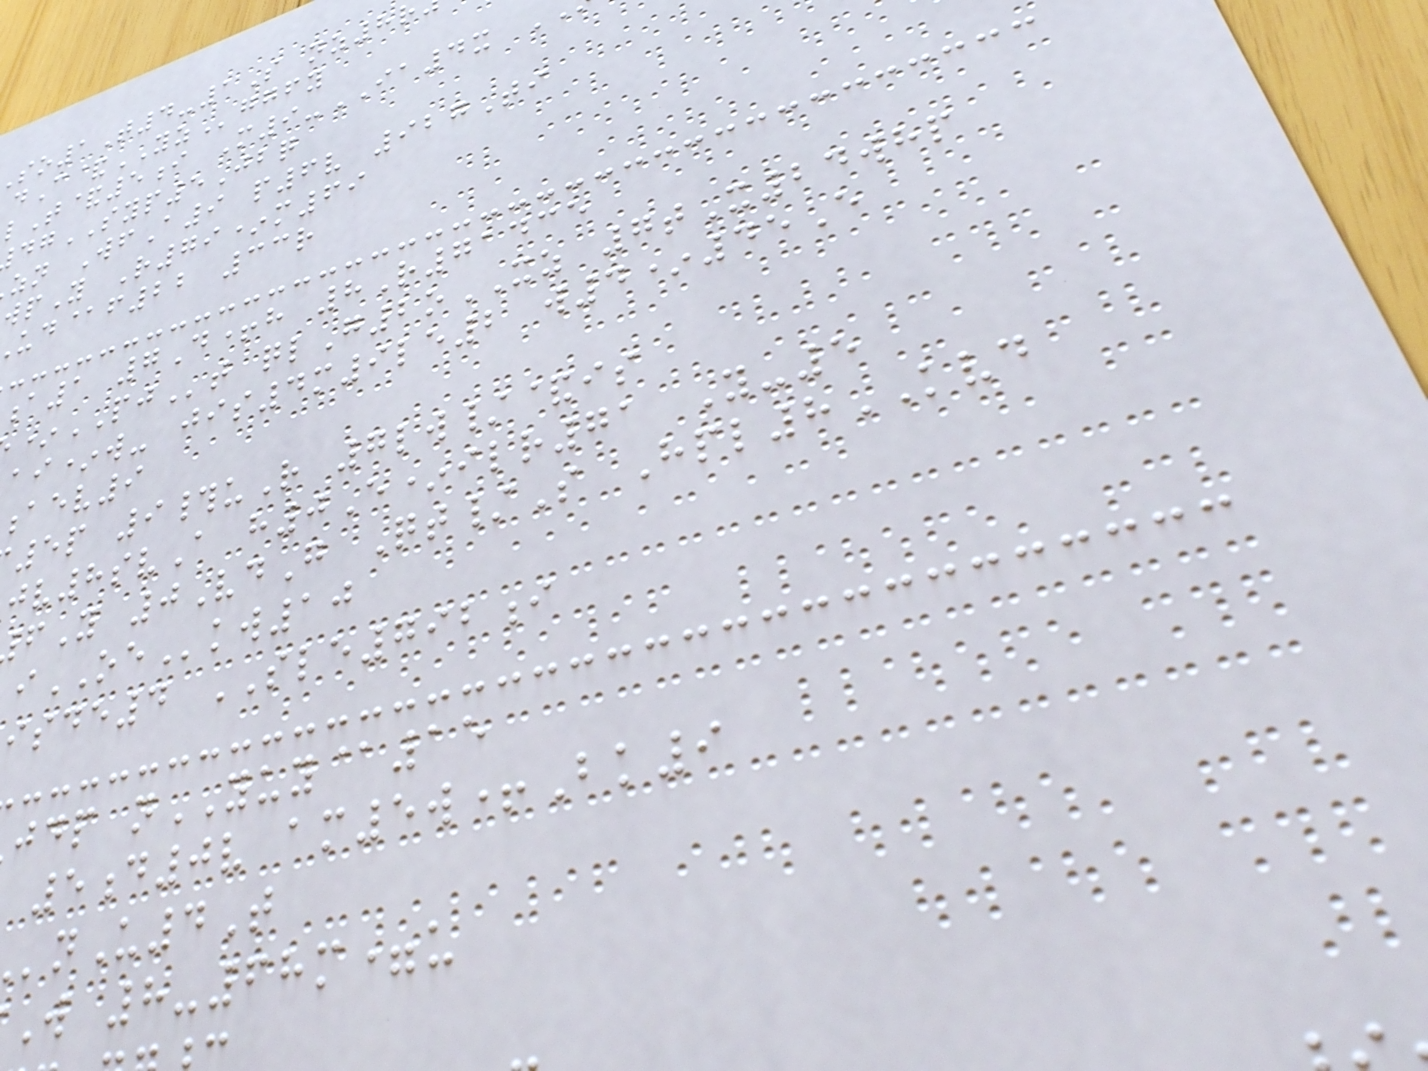o1T4-1S nz8r
dC&YZggfy
lT&5i M9-IA4x
SYP5Jbq
zn WfA9 p6v 927Ti
wpY R79*m69
ud@f22 33r
a1 7D+h 8R71435
*PJt qlG2oXZ 7tX24whp
ai*w- jis4m9le2 w4*45E
aev9
5p 9#uR 7lw/&is
8svA h0E*ilr71 Y-5
Y 0VdG Qt/S Hpl8KVD
iOEkw10
sde4 SLE792i
jdp nYUY@15
5d0v am5w+Bk9
nU4T
W 8-68m=u
